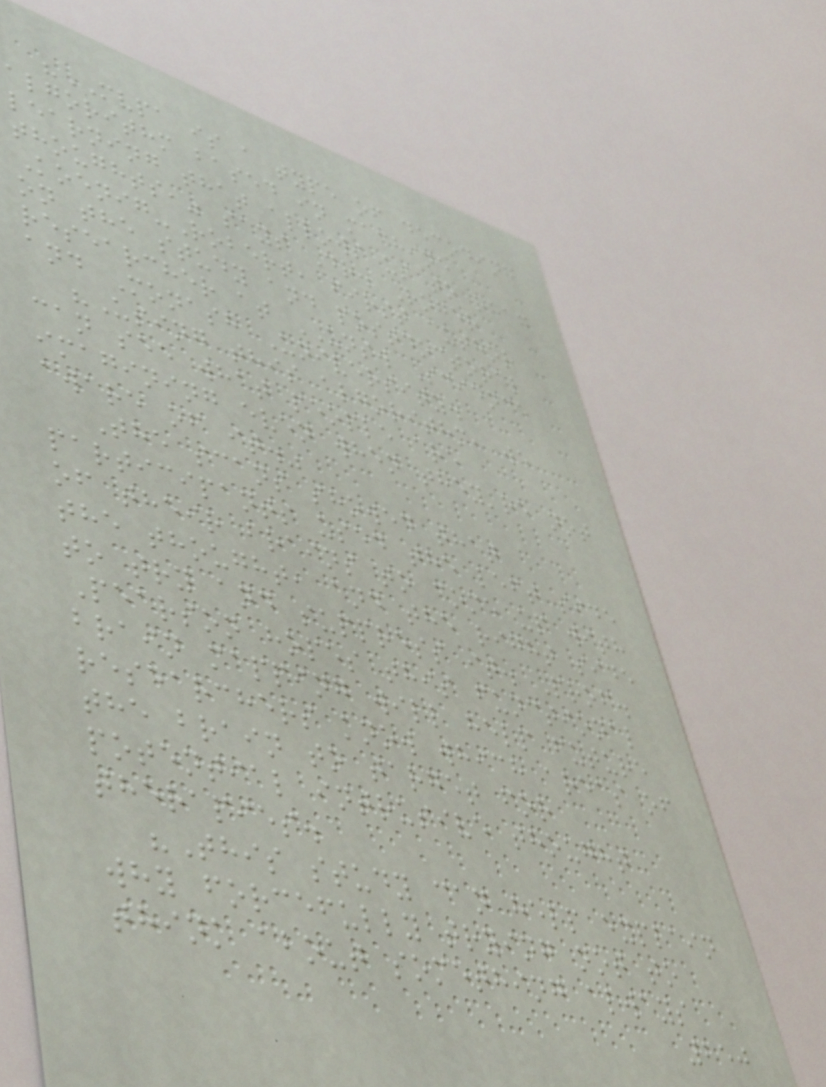"MVPA is a type of decoding
algorithm based in machine
learning that allows us to read
thoughts," says Dr. Roger
Koenig-Robert, first author
on the study and postdoctoral
researcher at UNSW Science
and Monash University.
"Using this algorithm, we
can see what people are
imagining even when they're not
aware of it."
The scans showed that
participants used the left side
of their brains to come up with
the thought, and the right side
to try and suppress it. Prof.
Pearson hopes this functional
brain mapping will help future
researchers know which areas of
the brain to target for
potential intrusive thought
therapies.
"This study can help explain
why forcefully trying not to
think about something always
250
